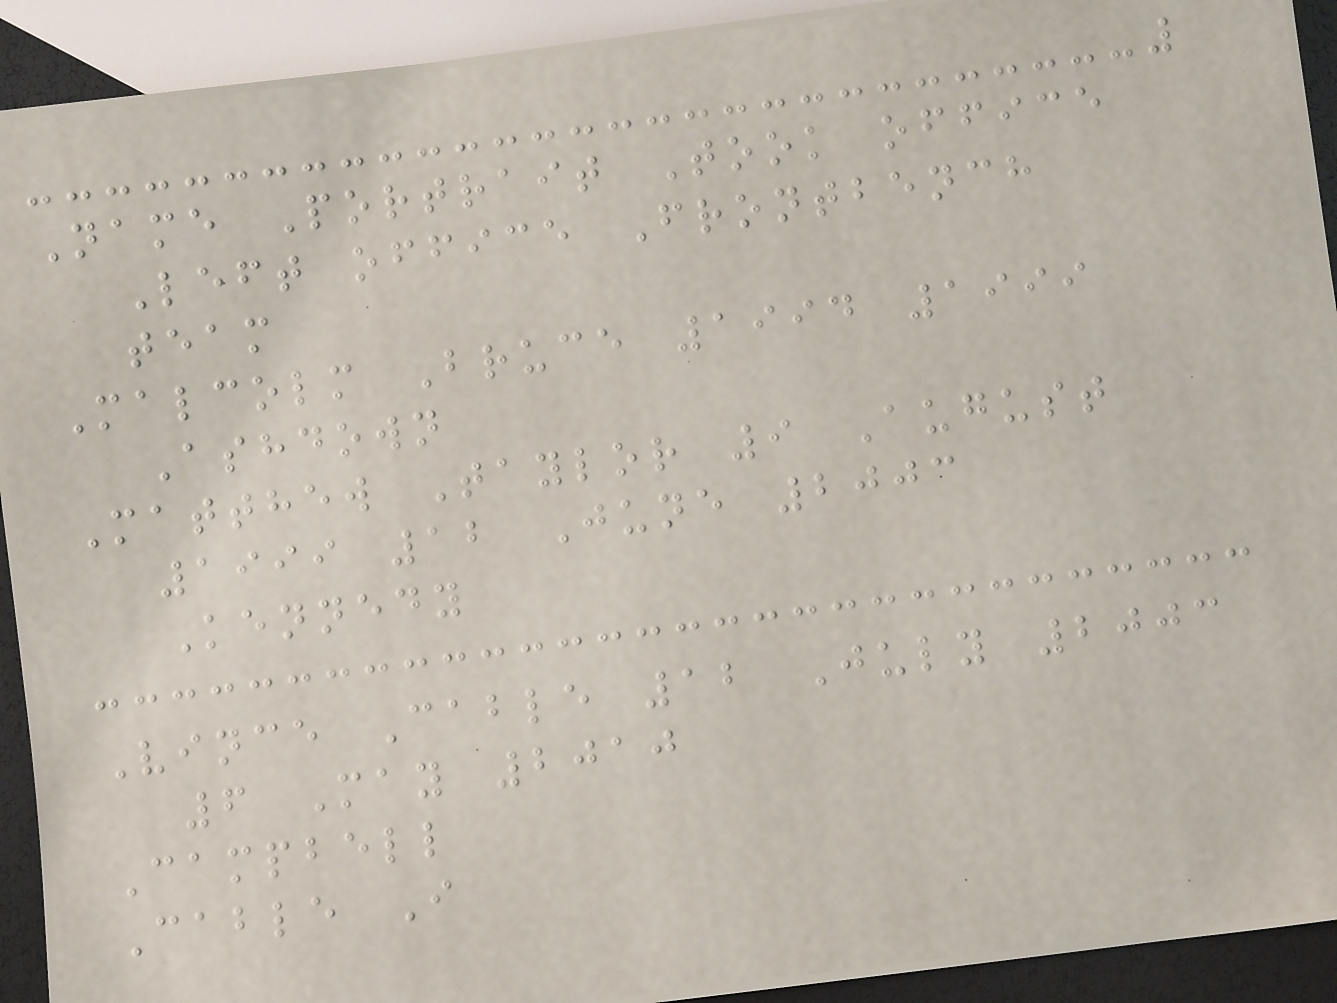Name Portrait Took office
Left office Frontbench
team
Malcolm Bruce 1994 1999
Ashdown
Matthew Taylor 9 August
1999 12 June 2003
Kennedy
Vince Cable 12 July 2003
6 May 2010
Campbell
Cable I
